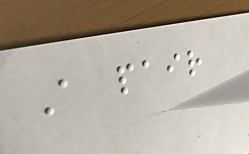A pair
